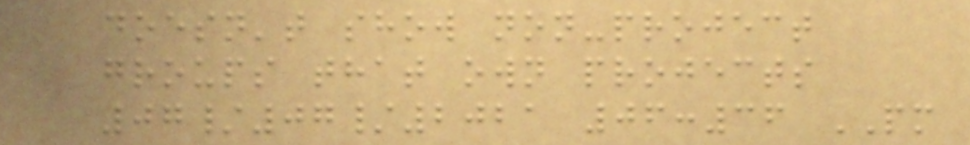doesn't show non-project
groups that own projects
07/07/2021 06:36 PM
